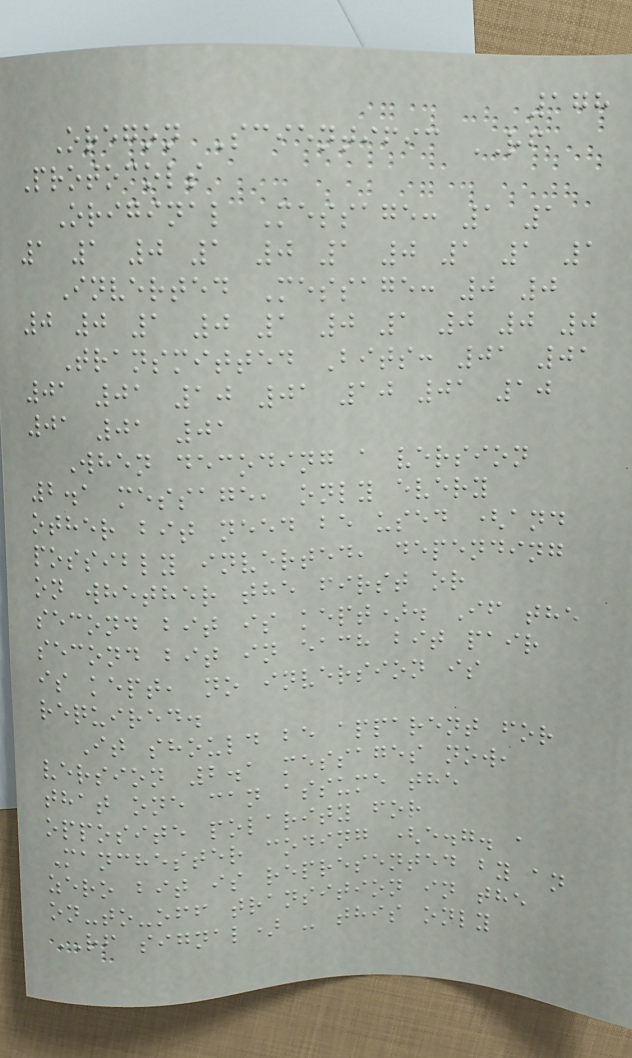178
Oregon Scientific RF
Protocols
Original Message: 1 1
1 1 0 1 0 1 0 1 1 1
Inverted Message: 0 0
0 0 1 0 1 0 1 0 0 0
Transmitted Bits: 01 01
01 01 10 01 10 01 10
01 01 01
When decoding a version
2.1 message, only every
other bit need be used (and
possibly inverted, depending
on whether the first or
second bit is kept). If the
second bit in each bit pair
is kept, no inversion is
required.
It should be apparent for
version 2.1 messages now,
that one can assume the
opposite polarity for
Manchester coding (e.g. a
zero bit is represented by an
on-to-off transition in the
RF signal) - this only
